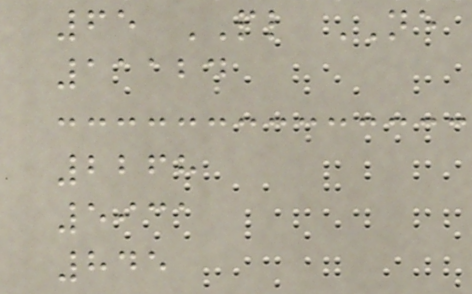65 PL NE
11124
2268
5931
845
